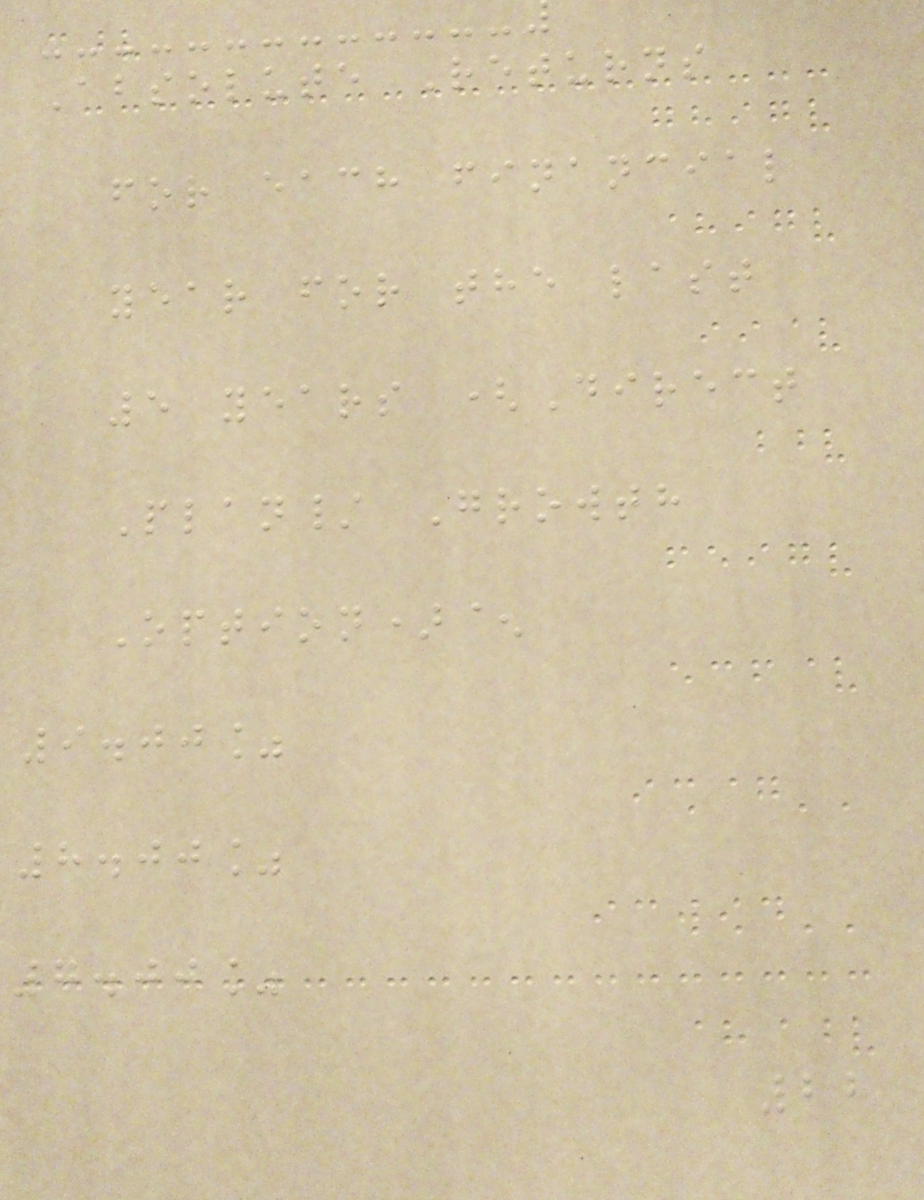Absolute Returns
for each financial
year for the last
5 years (Direct
Plan/ Growth
Option)^
9.00%
8.00%
7.00%
22
